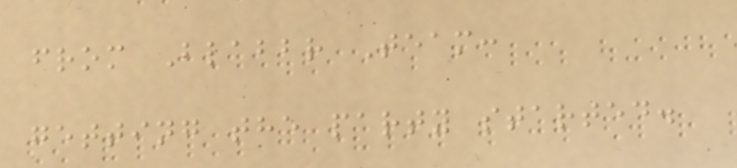from Blabbr Team:
getting the party started.
